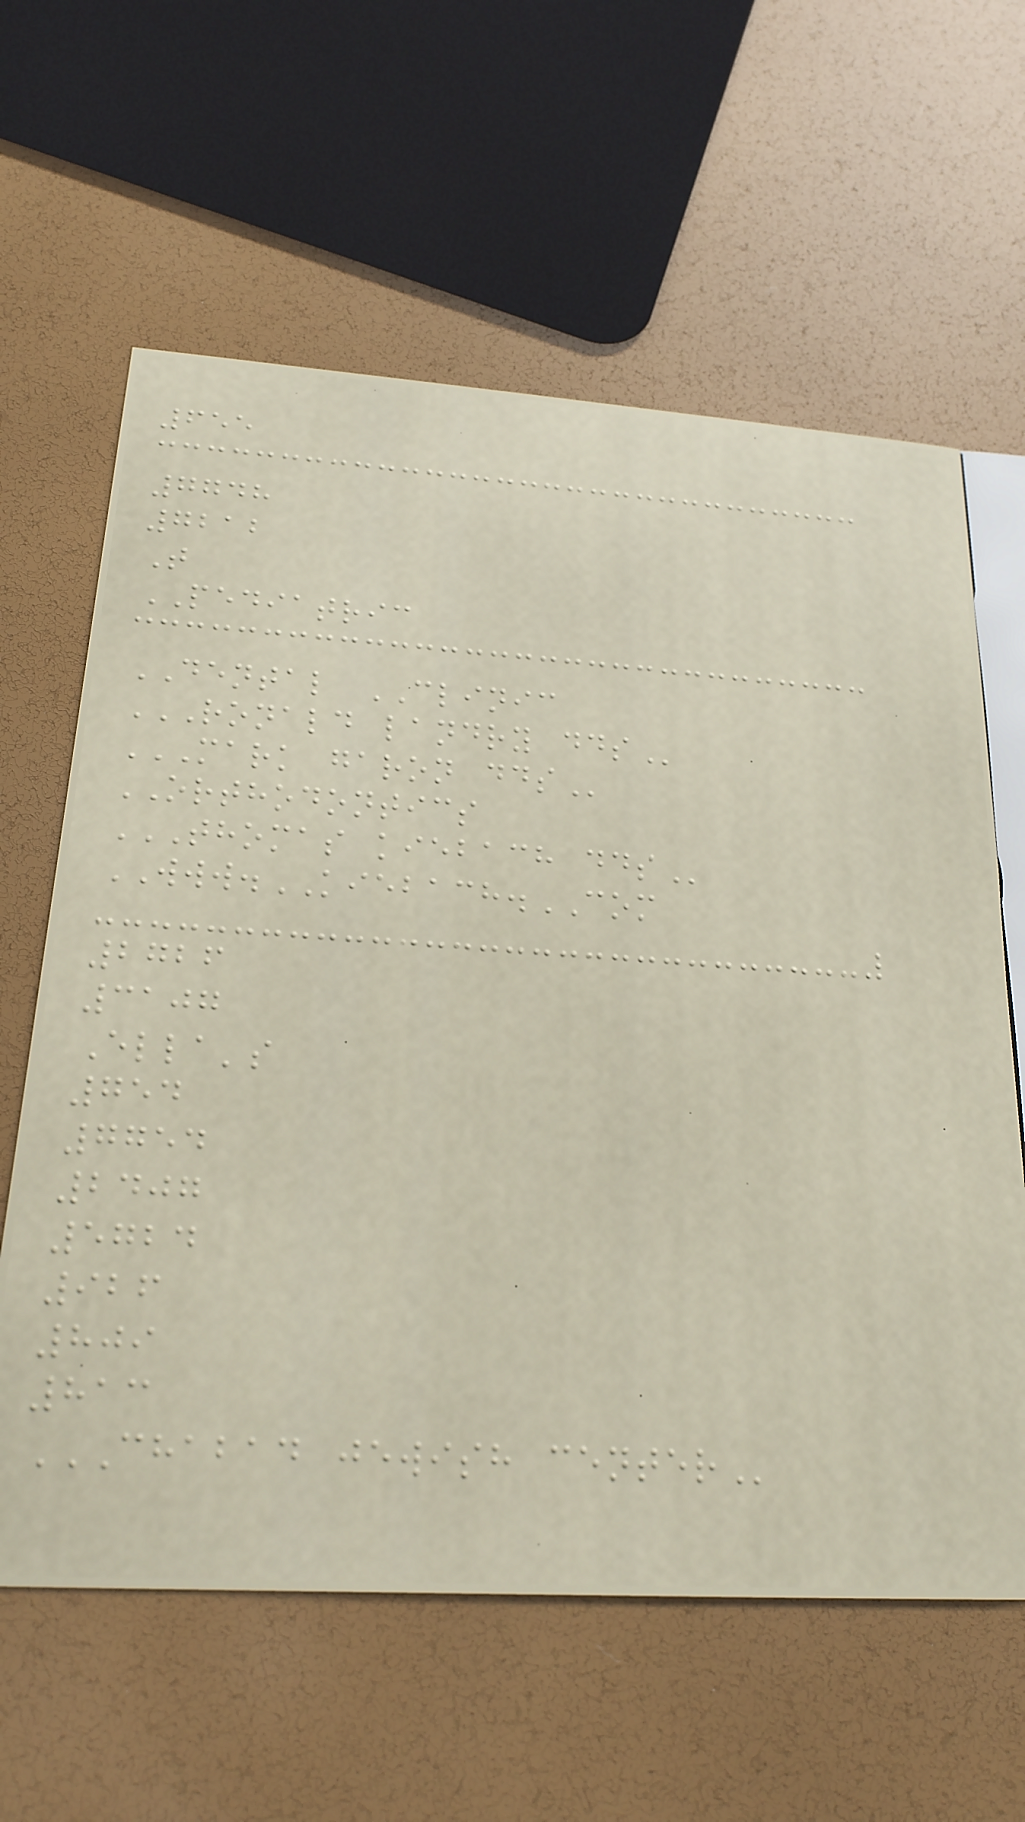655
7748
7212
T
PEDIATRIC
DENTAL CLINIC
RONALD LANDRY DDS
MARK GARON DDS
ORTHODONTICS
THOMAS KIEBACH DDS
WWW.KIEBACH.COM
2726
3107
Ella's
754
7754
2407
5724
926
809
813
CHABAD JEWISH CENTER
